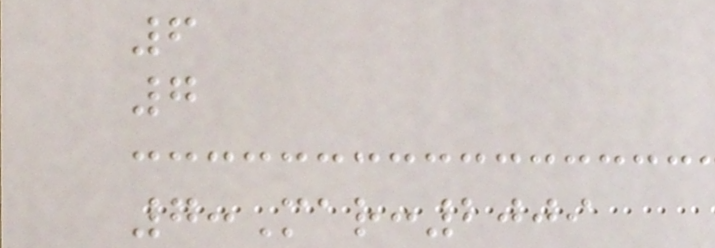6
7
7:Mar:2009
